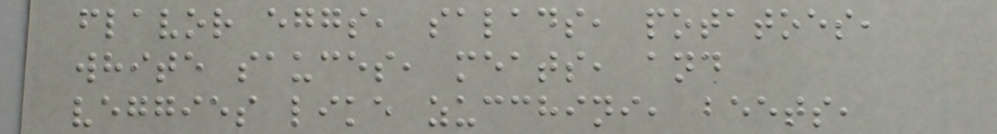flavor eggs, salads, potatoes,
white sauces, meats, and
veggies like zucchini, beets,
